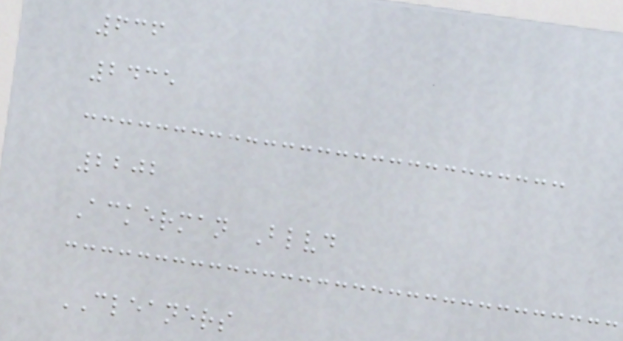636
2435
2202
Ackerman Blvd
CLEANERS
